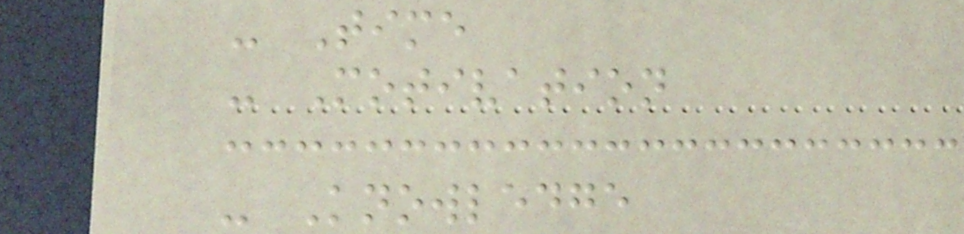- Time
- Motivation
- Knowledge
